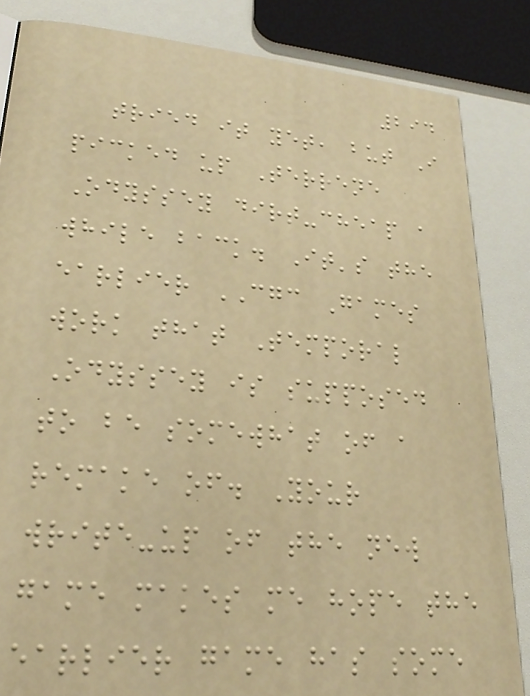294
tried it yet, but I
picked up Terrene
Odyssey dirt-cheap a
while back. It's the
earlier CGC Games
work that Temporal
Odyssey is supposed
to be somewhat of a
remake of. Your
write-up of the new
game makes me hope the
earlier game has some
